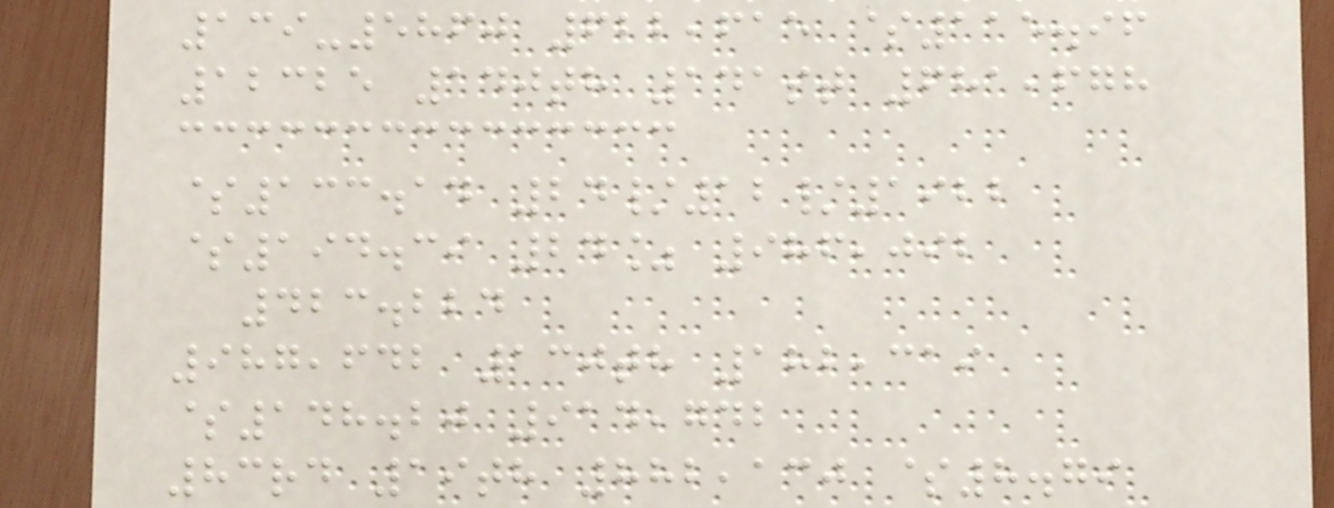139-5860 622,615 $115.96
12325 140th 141st 681,678
$133.14 24/12/1922
$194.39 24% 986,092
423.224
987,642 130th 182,319
$148.20 914,742
83rd 19th 882,130 $8.79
